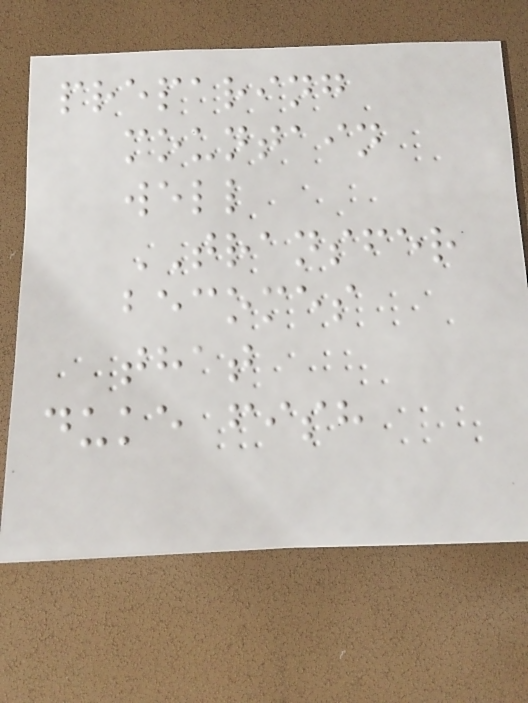preparing
mountain
well
TRANSFER
becomes
that
duke fish
